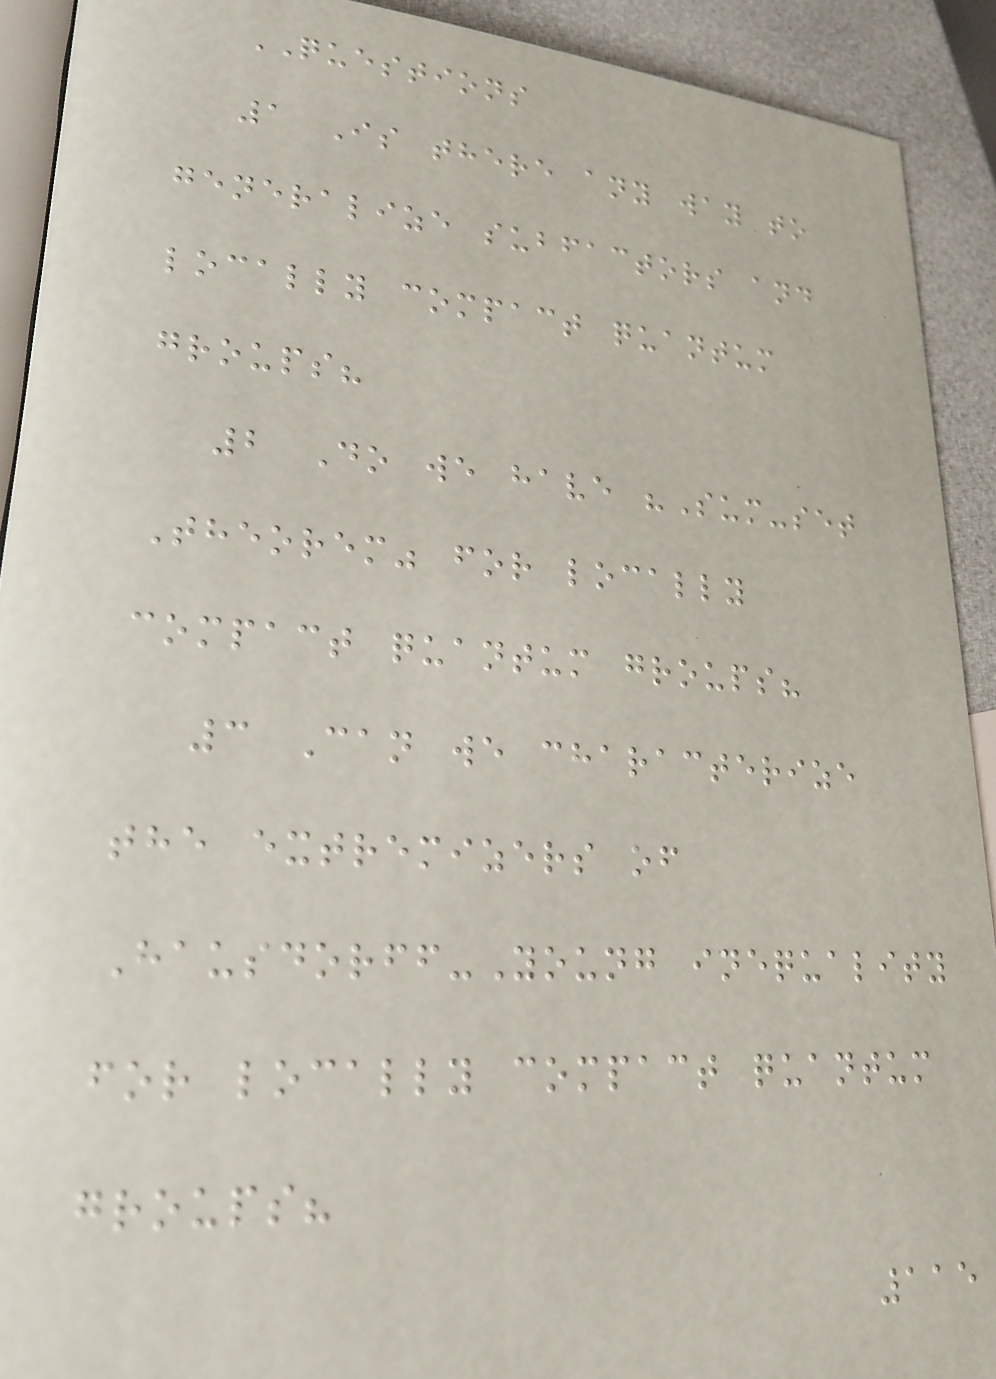QUESTIONS
1 Is there any way to
generalize subfactors and
locally compact quantum
groups?
2 Do we have "Sum-set
Theorem" for locally
compact quantum groups?
3 Can we characterize
the extremizers of
Hausdorff-Young inequality
for locally compact quantum
groups?
115
